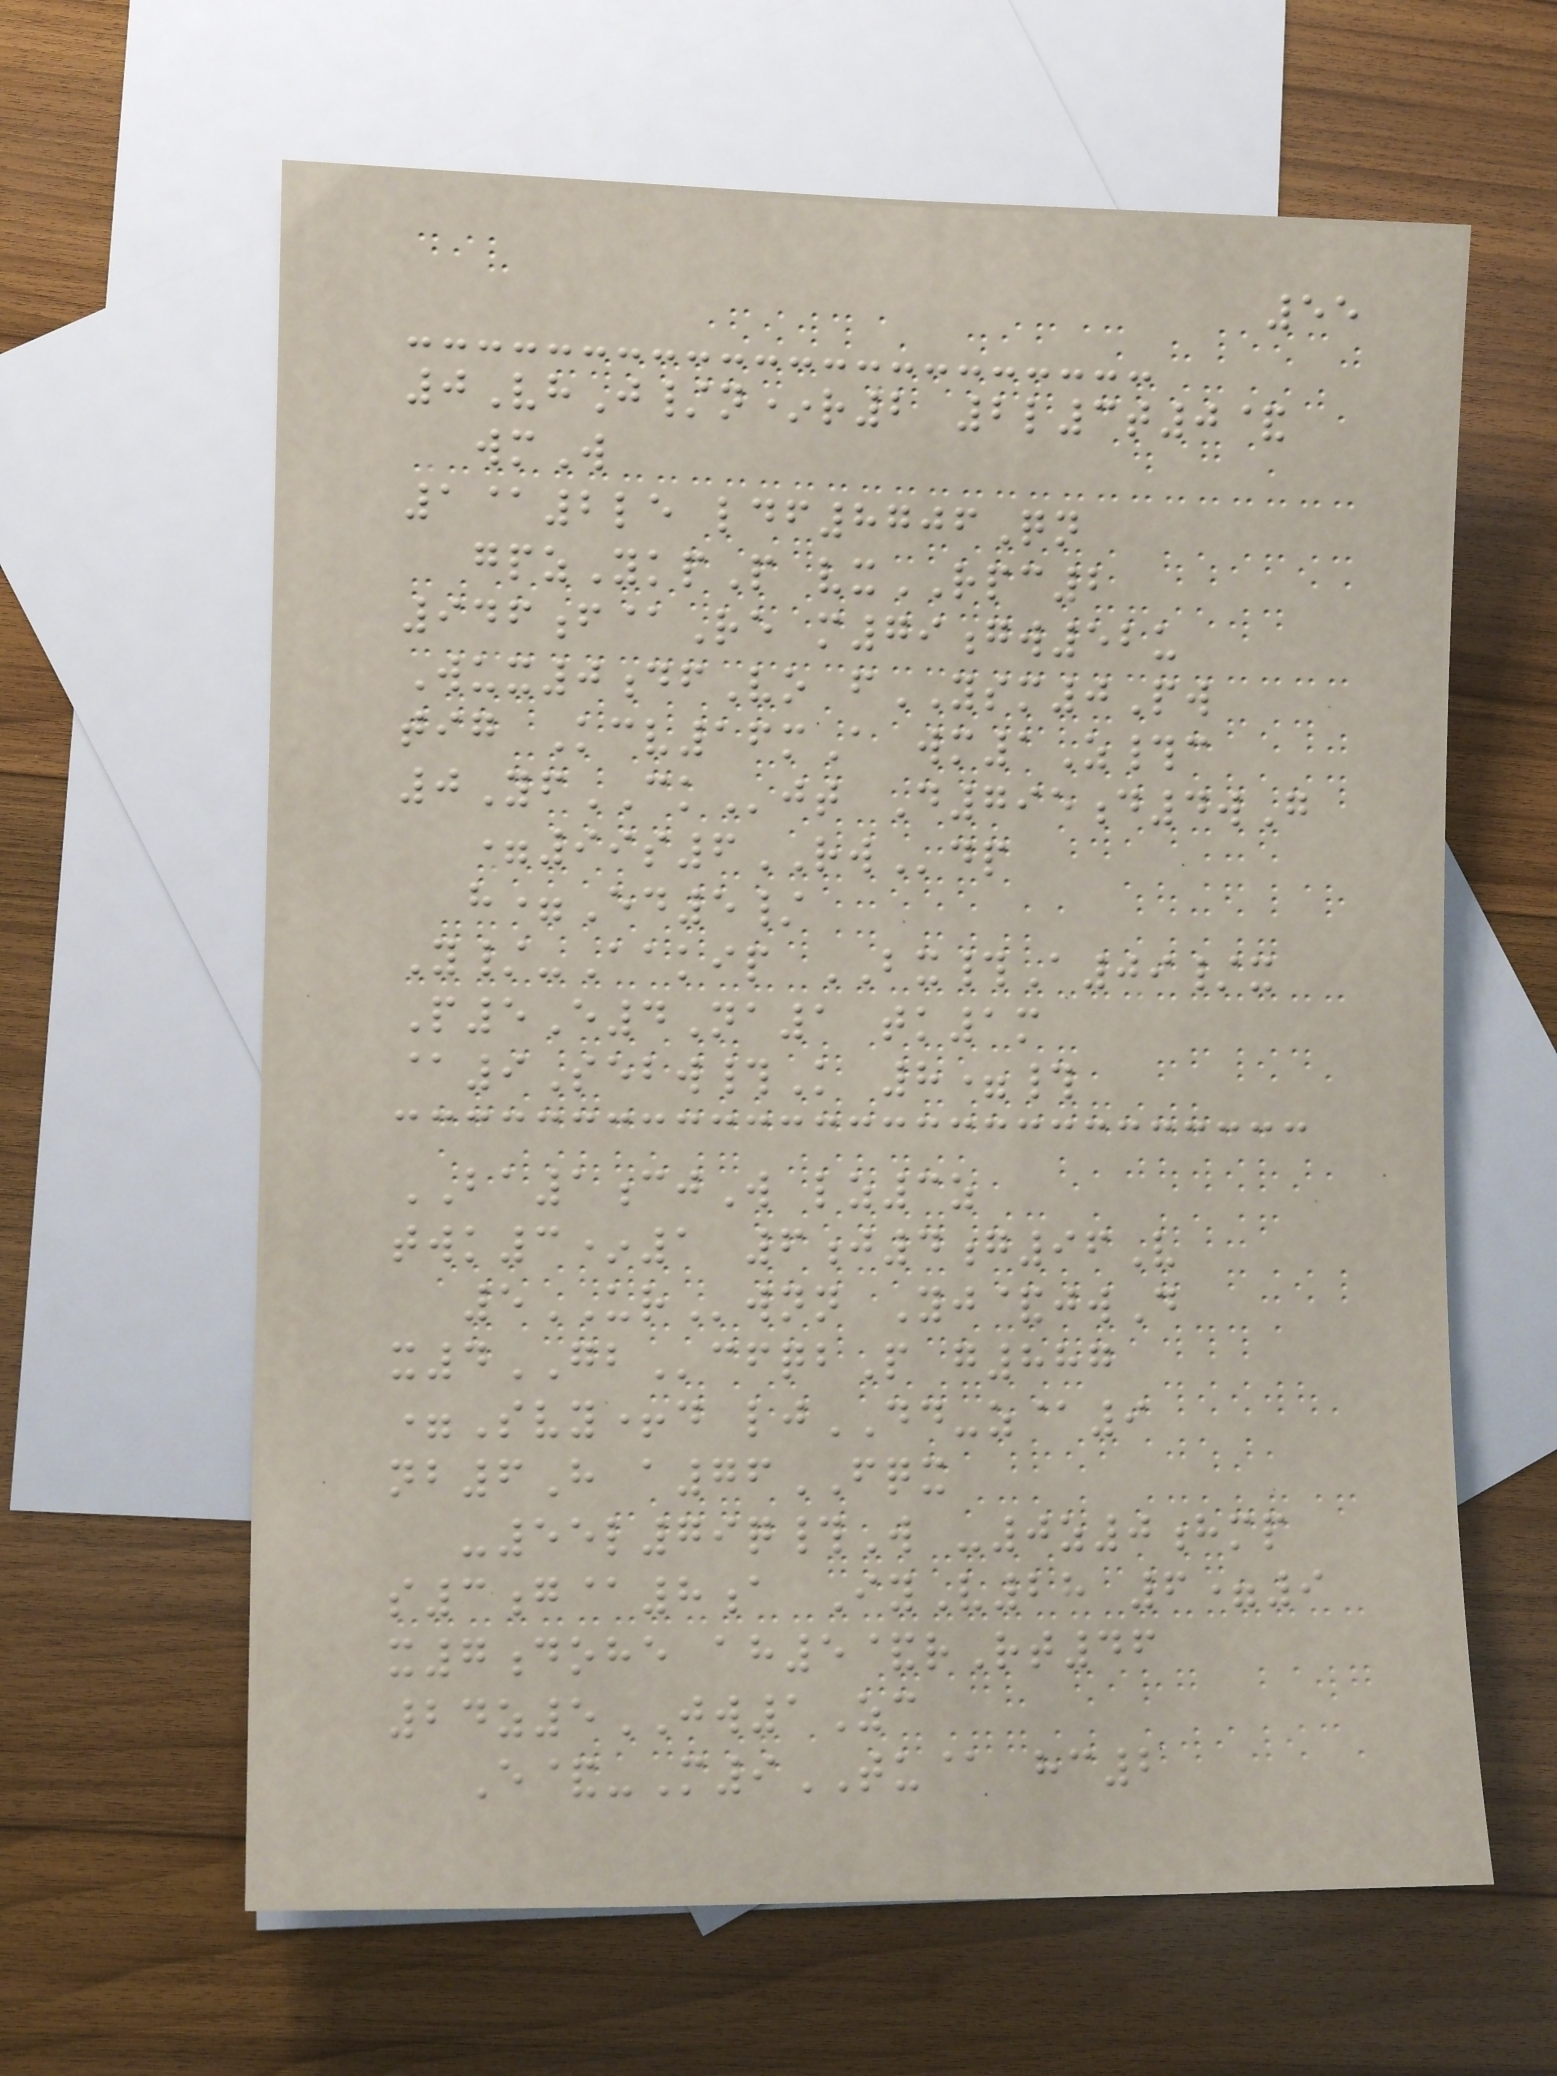55
0VhJ/n*r2 2l3t0&
wmW
1@2le ldf8706Qn
gpzYkpP vxRPC2
946f@Re m79gw52u
Wux0dfVo fYSM0Pw
tig Kcv16mA wm1Z#c
0YfCKjt D795d4wG
=99s6RWdp
h=Ed5/
Y/-Aakip BX#A09/x
P5E4Na1 tk1m
@9Sebw#K 8=#
BA1cjW lz3z
twk3*1 6j4g96V
5URwnn Yj&jwD
x4GBcfqbP g887
=Svy+d ljDD-z@9
nb6H a76FQX
-55l79q#W -0z0hmp
s3g@8a IyV28 6=9
x7dohe ah5&rRt46
24z5JW1Zc
E&-M9TU@ hc2
